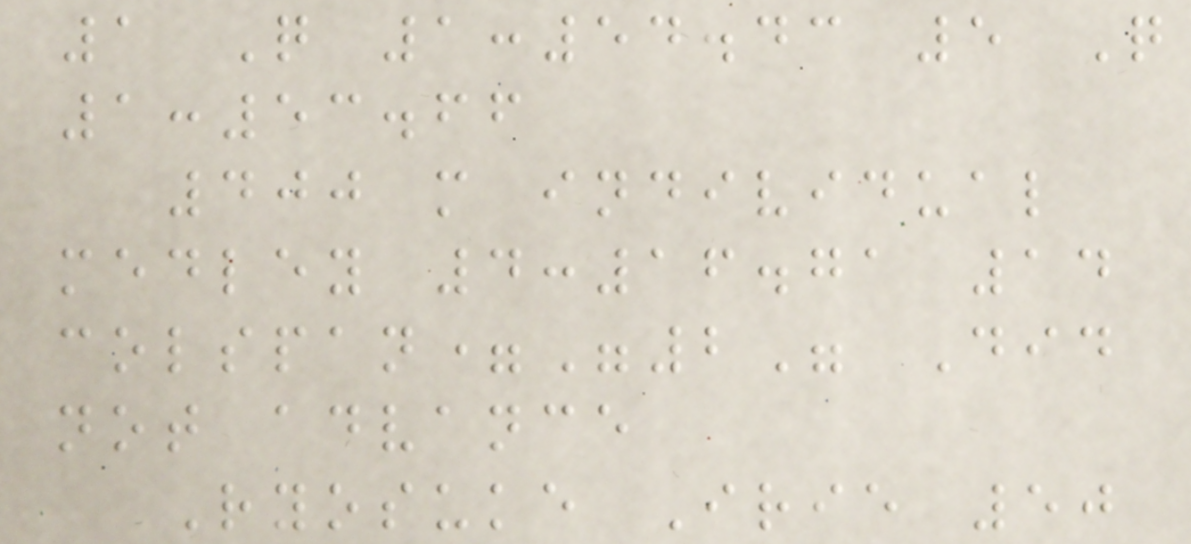1 Q 1:54.43 5 Q
1:53.66
400 m individual
medley 4:16.71 14
colspan="2" Did
not advance
Ryosuke Irie 50
